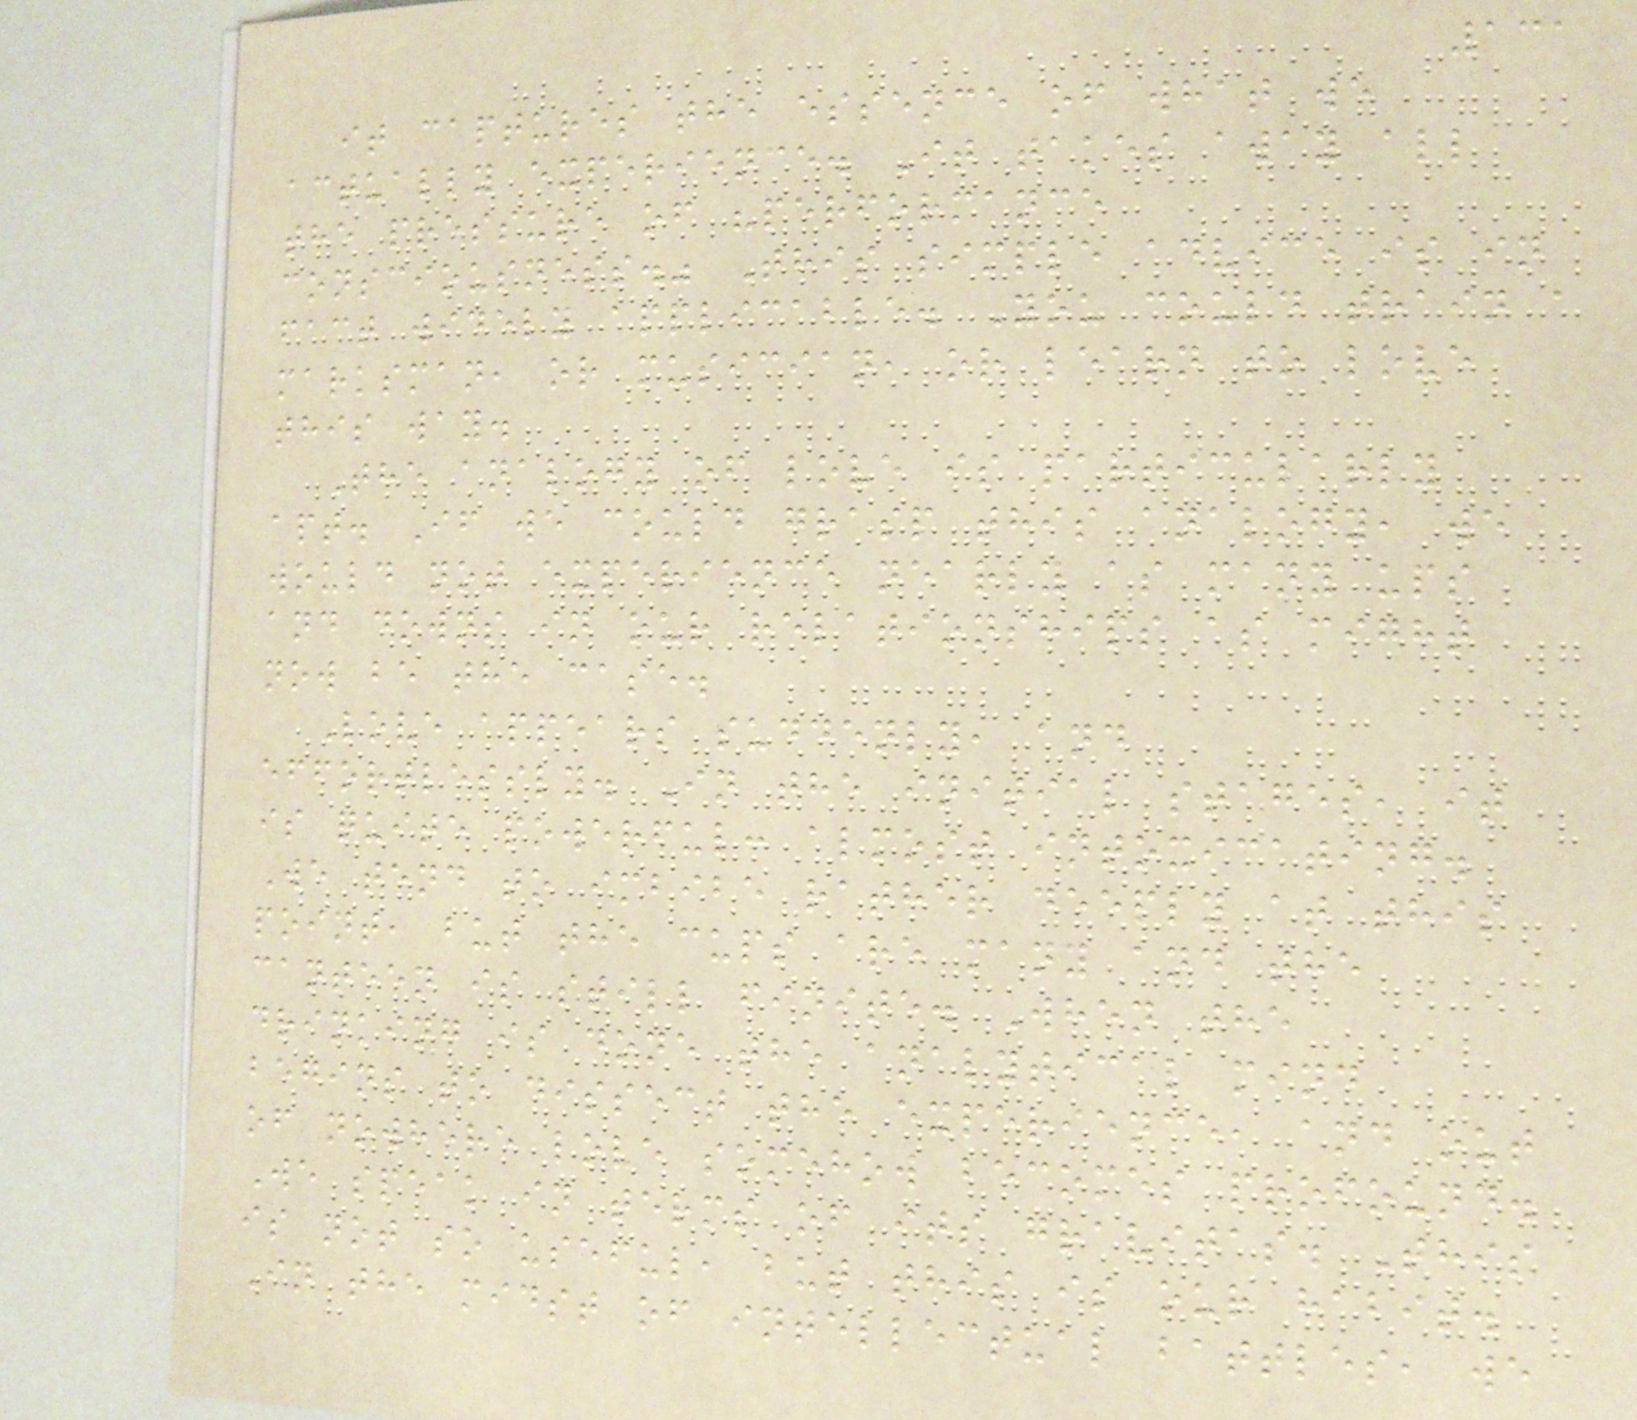131
it captures the essence of what we
actually experience. It takes away all
the pressure of "performance
consciousness." This simple advice is in
fact widely applicable. You could train a
marksman, or musician, or learn to love
this way.
The analogy of love is particularly
apt. If we could grasp this analogy, we
would not experience nearly as many ups
and downs in our relationships as might
now be the case.
Love appears suddenly, and
effortlessly. In the initial stages, it
is quite powerful: almost intoxicating.
We tend to imbibe rather deeply at this
point, but the cups are many and the
canteen is still finite. When the
drinking is done the analytical mind
begins to dissect the experience, and out
of nowhere love somehow becomes profound.
We speak in terms of its gravitas. This
is not so useful, but this is our habit.
In the midst of intellectual battles, we
